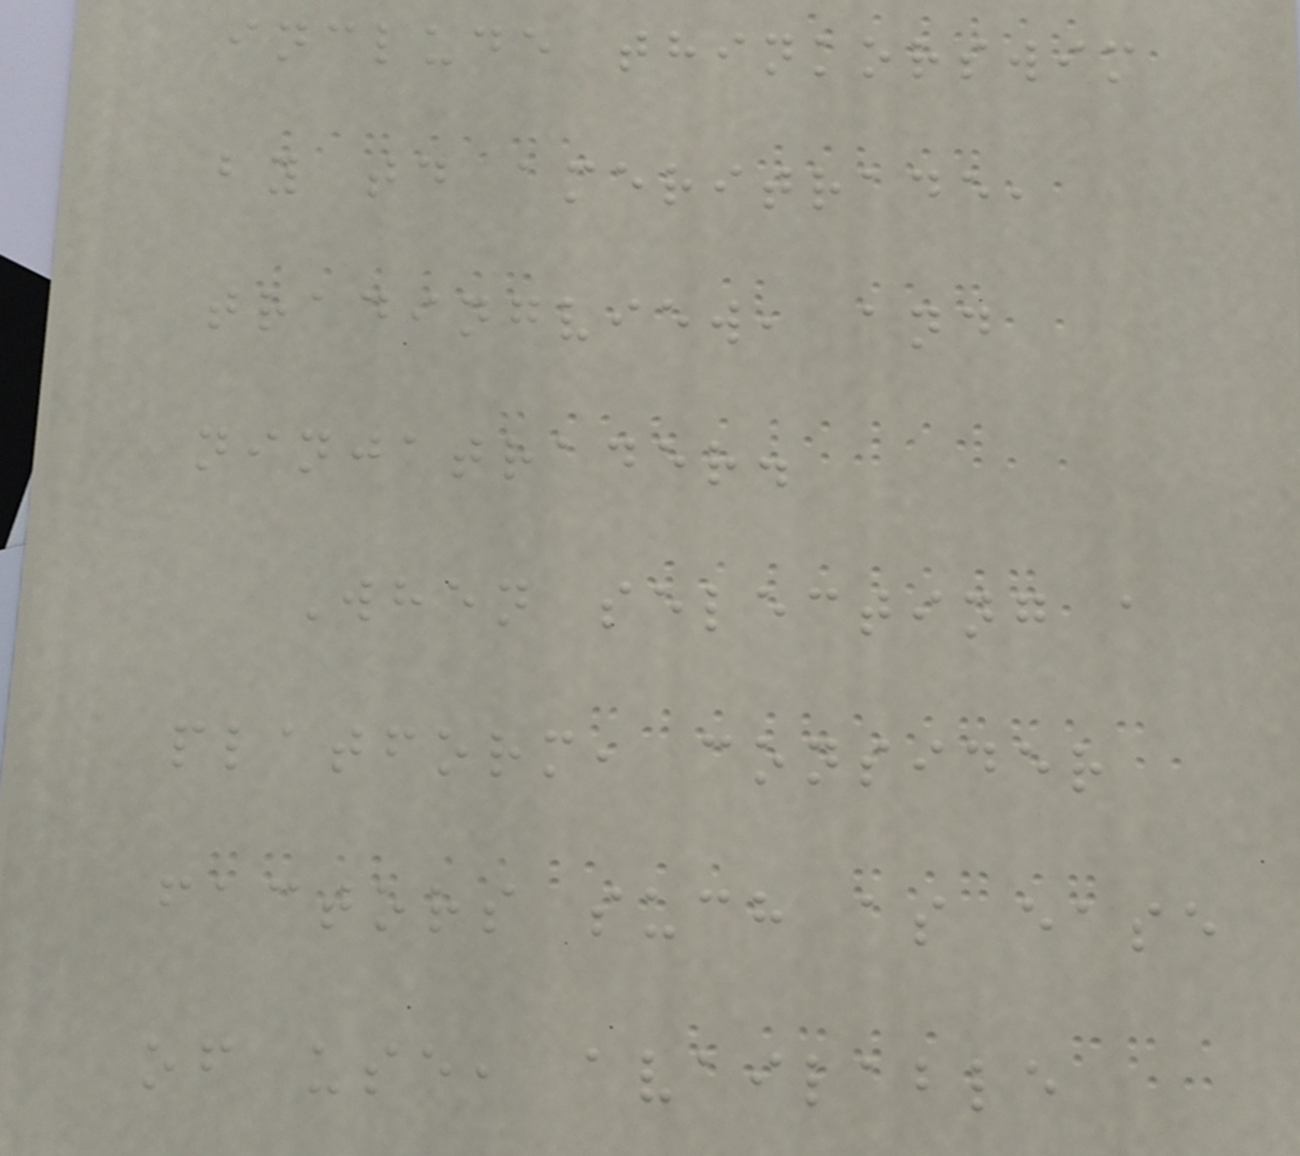include thinkorswim
by td ameritrade,
tradingview, and
ninjatrader.
When selecting a
platform, consider
factors such as ease
of use, available
